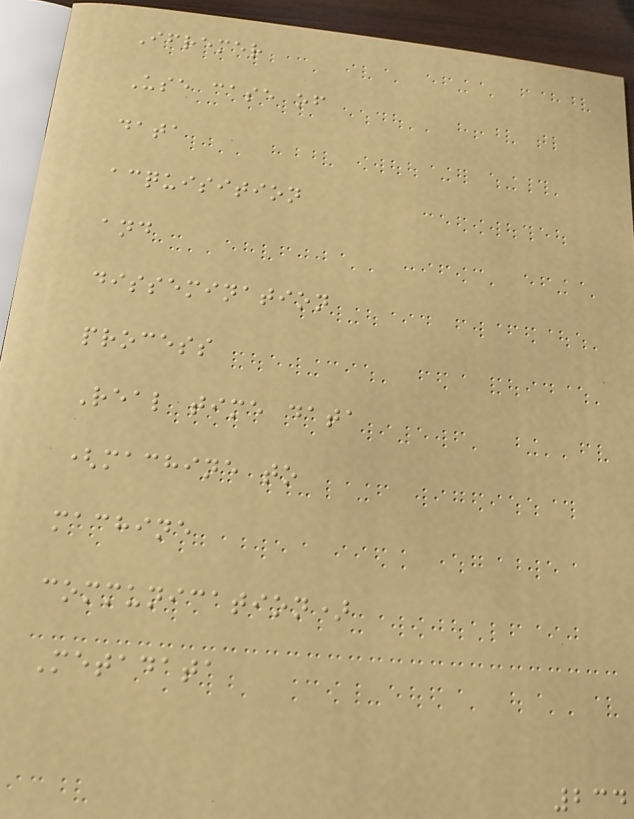Ifremer
Use case of
data
acquisition
and
dissemination
process
Real time data
(machine to
machine
communication)
Metadata
234
